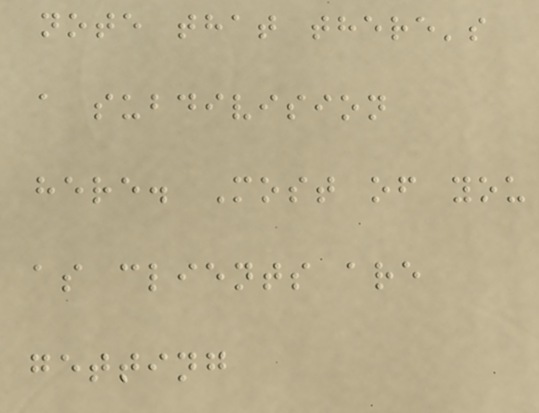note that there's
a subdivision
here. Most of you
as clients are
getting
